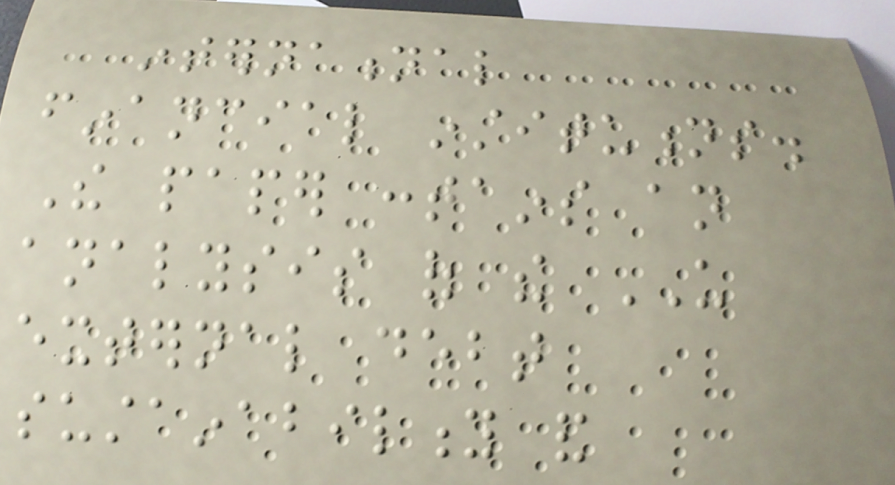international
financial institutions.
The paper contains an
analysis of the US
external debt
sustainability and
